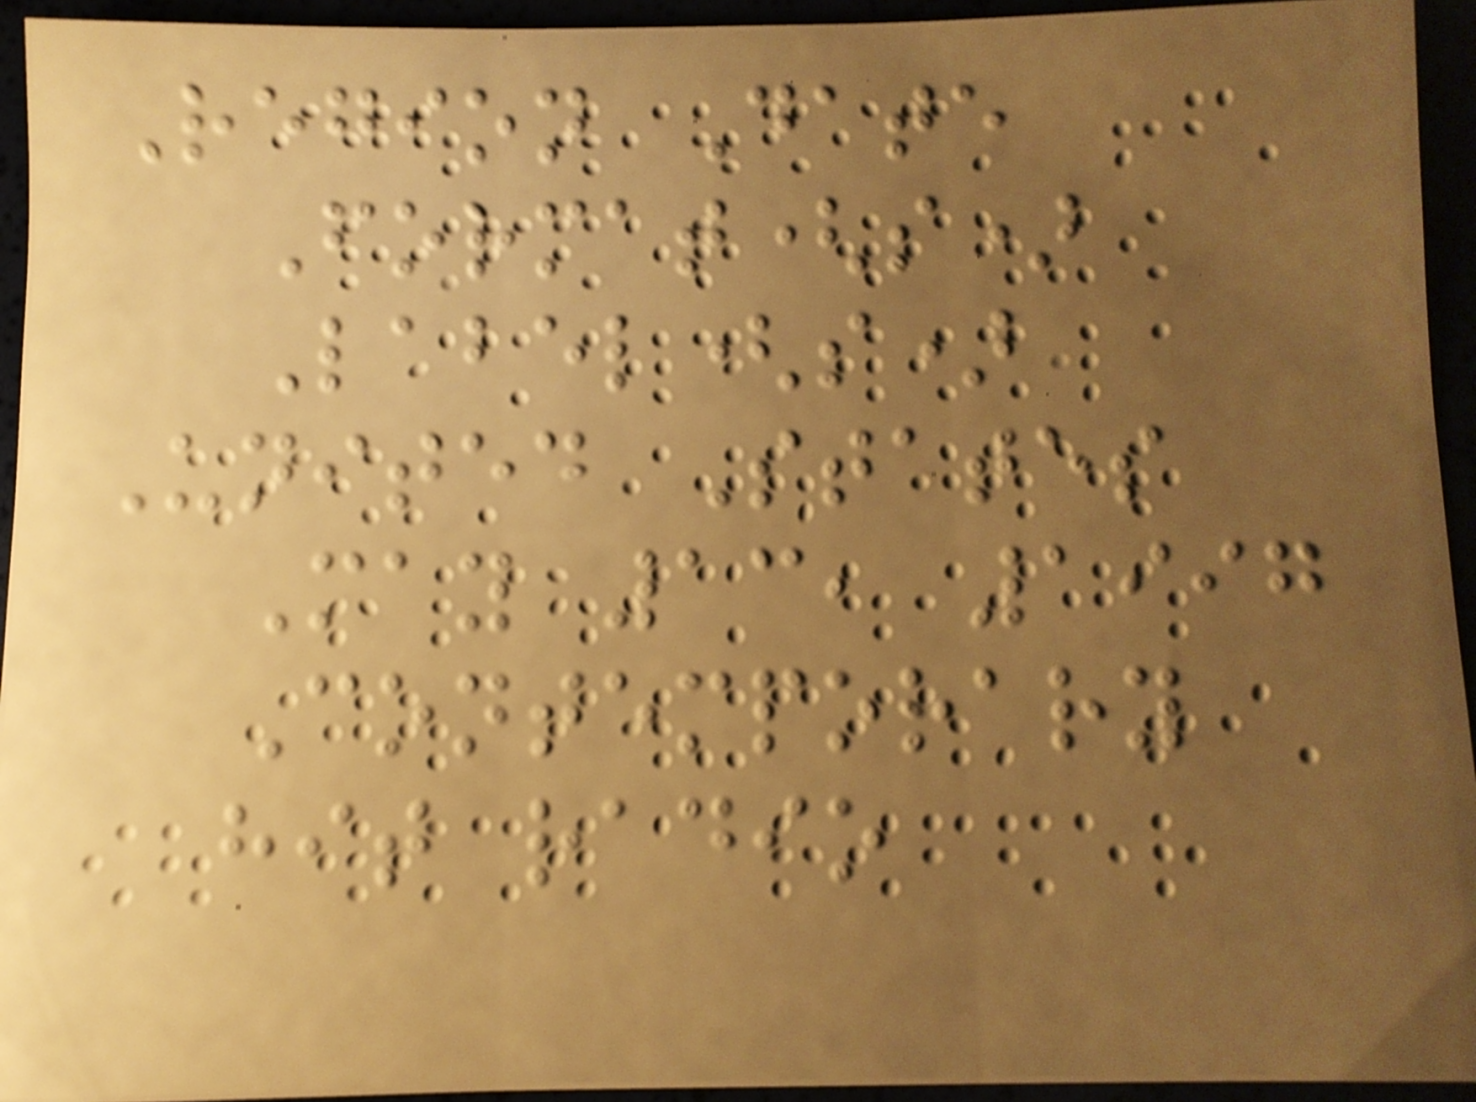Region Date
Format(s)
Label(s)
United States
May 13, 1997
Contemporary
hit radio
